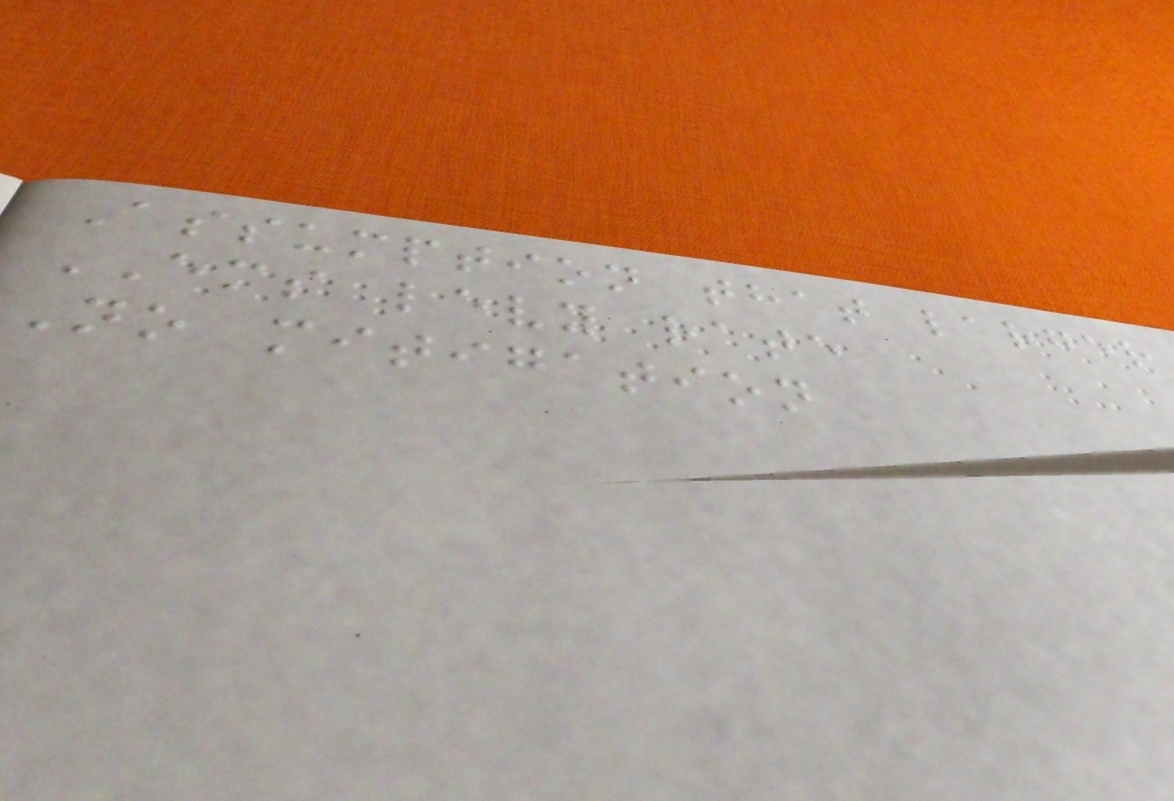Assumption that larger
EMS levy rate
No mitigation
